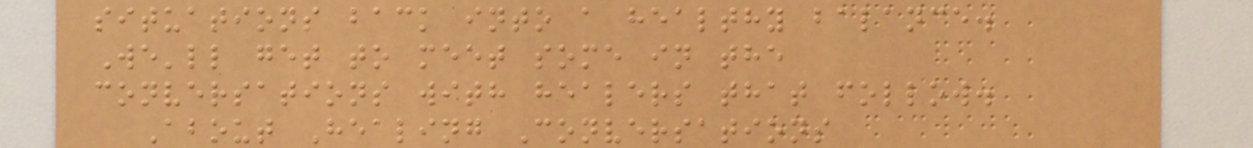situations back into a healthy balance.
We'll get to meet some in the
conversations with healers that follow.
About Healing Conversations
